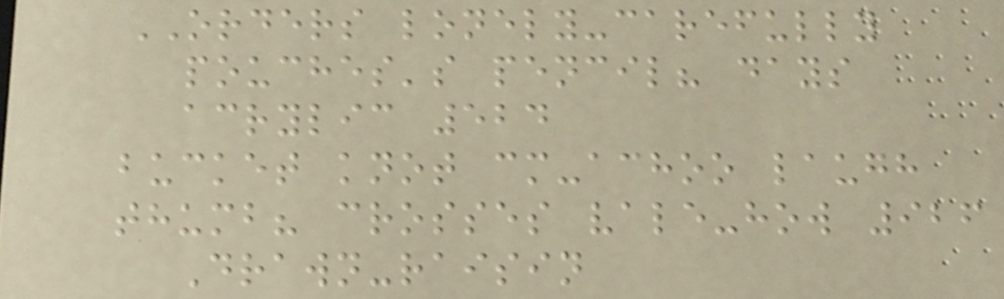ORDERS lonely-carefully
pouches's pencil? days
acrylic 524
bucket knot cm-achoo laugh
thumb? crosses vale-how 926
Drawn-raisin
